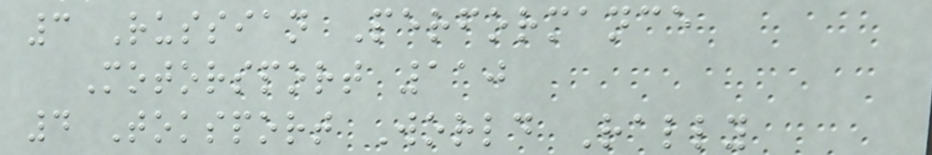3 Russian Performance
Motorsport 110
4 Toksport World Rally
